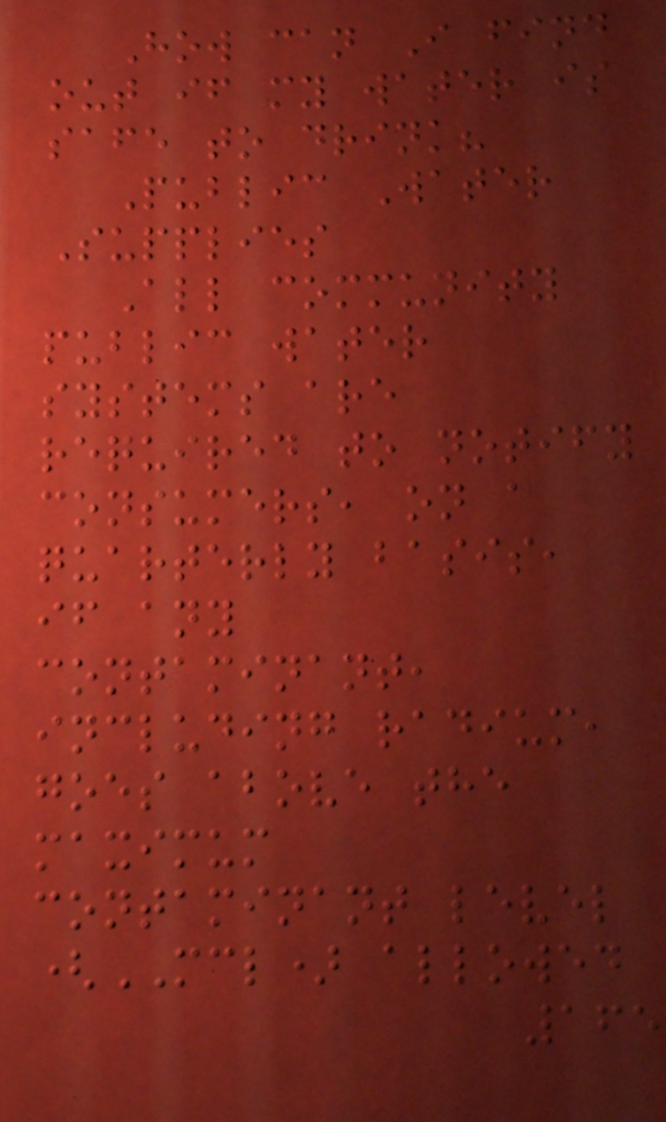How can I find
out if my water is
safe to drink?
Public Water
Supplies
All community
public water
systems are
required to notify
consumers, on a
quarterly basis,
if any
contaminant,
including radium,
goes above the
maximum
contaminant level
(MCL) allowed
165
